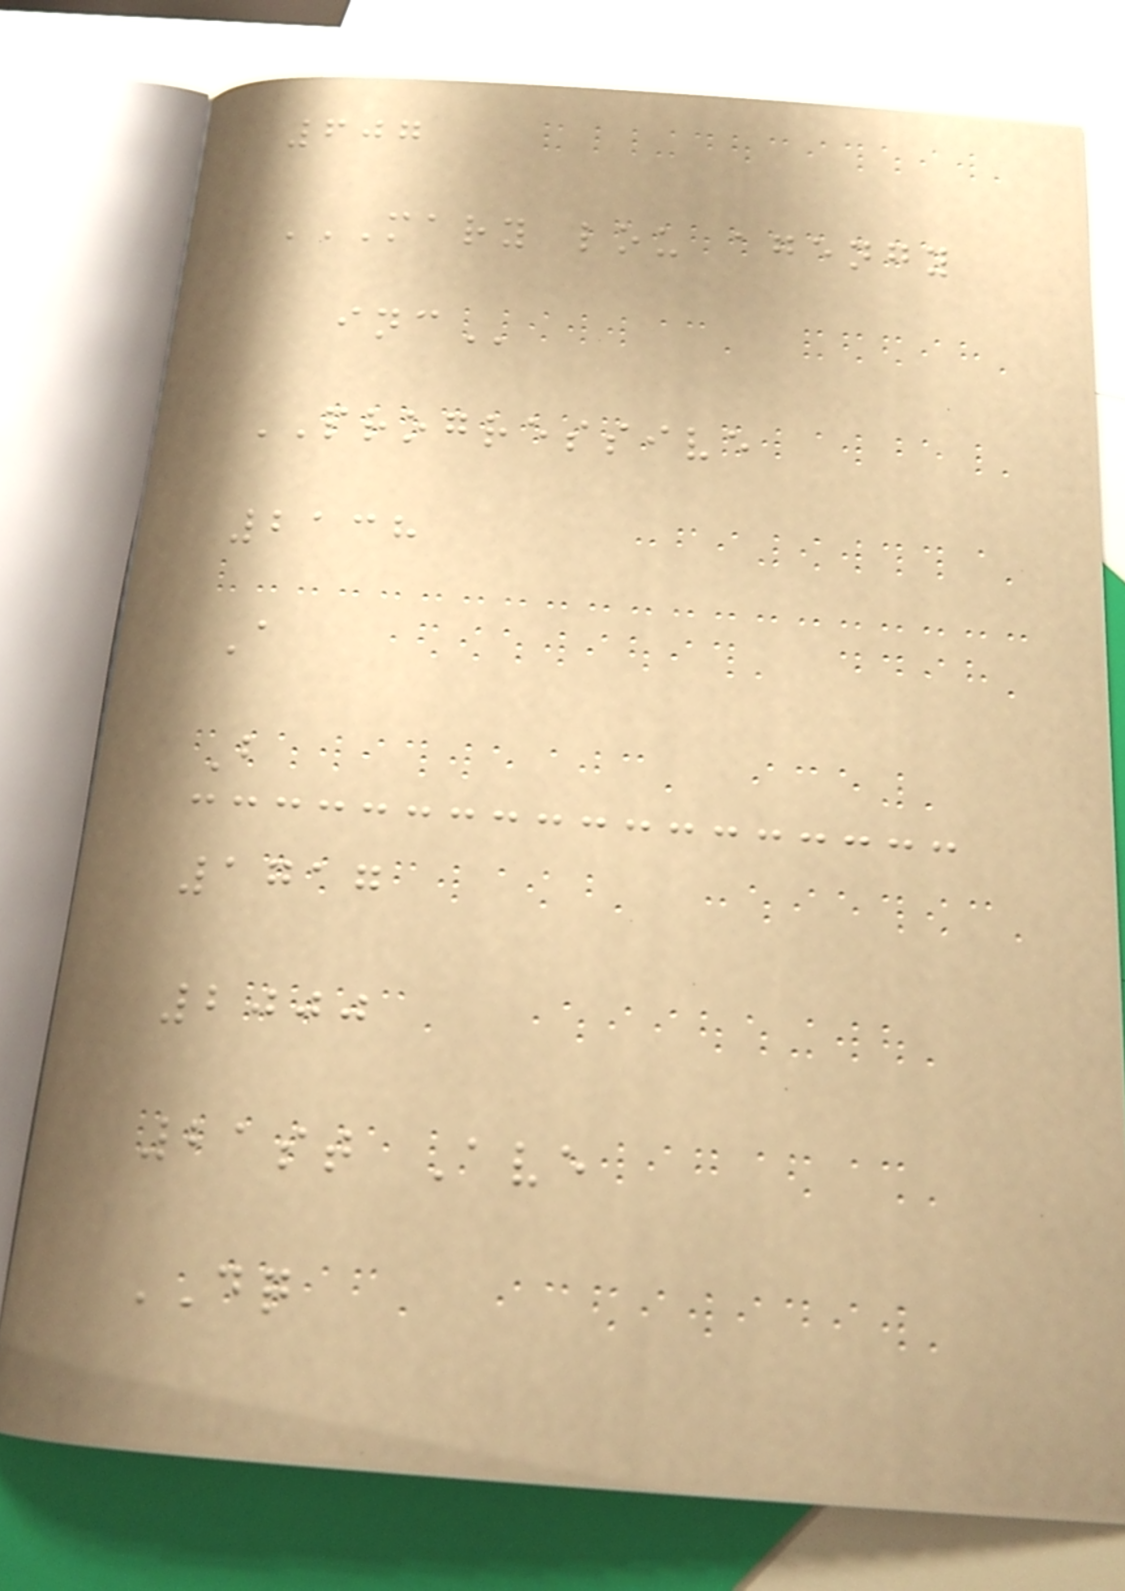607
MARY LOU AGENGY
INC
PROGRESSIVE
2138
A
B
1717
2000
21st Ave
DQ
